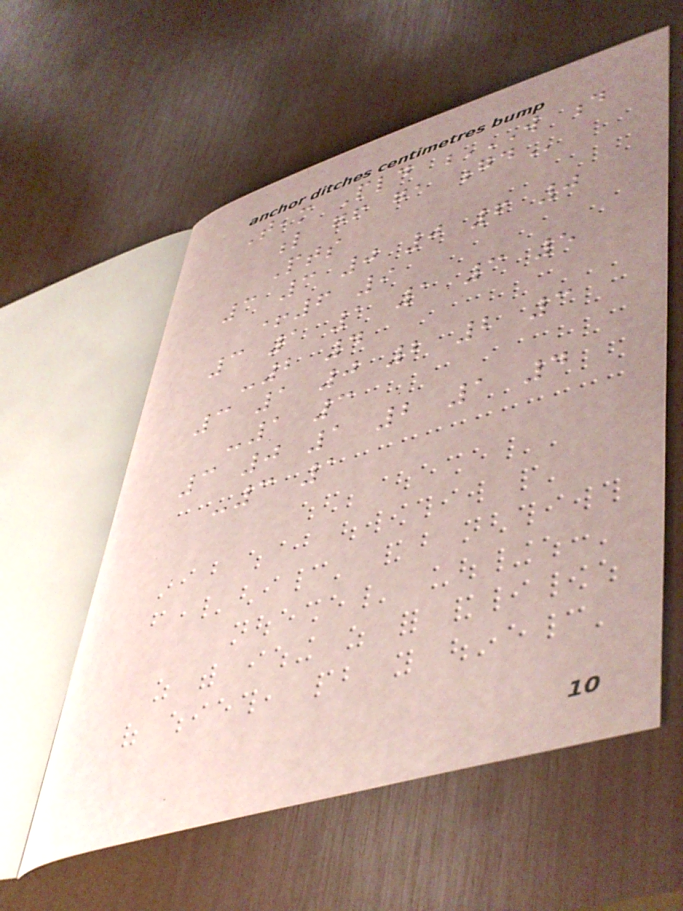Team Pld W D
L GF GA GD
Pts
3 3 0 0 6 0
+6 9
3 1 1 1 3 5
-2 4
3 1 0 2 2 3
-1 3
3 0 1 2 1 4
-3 1
